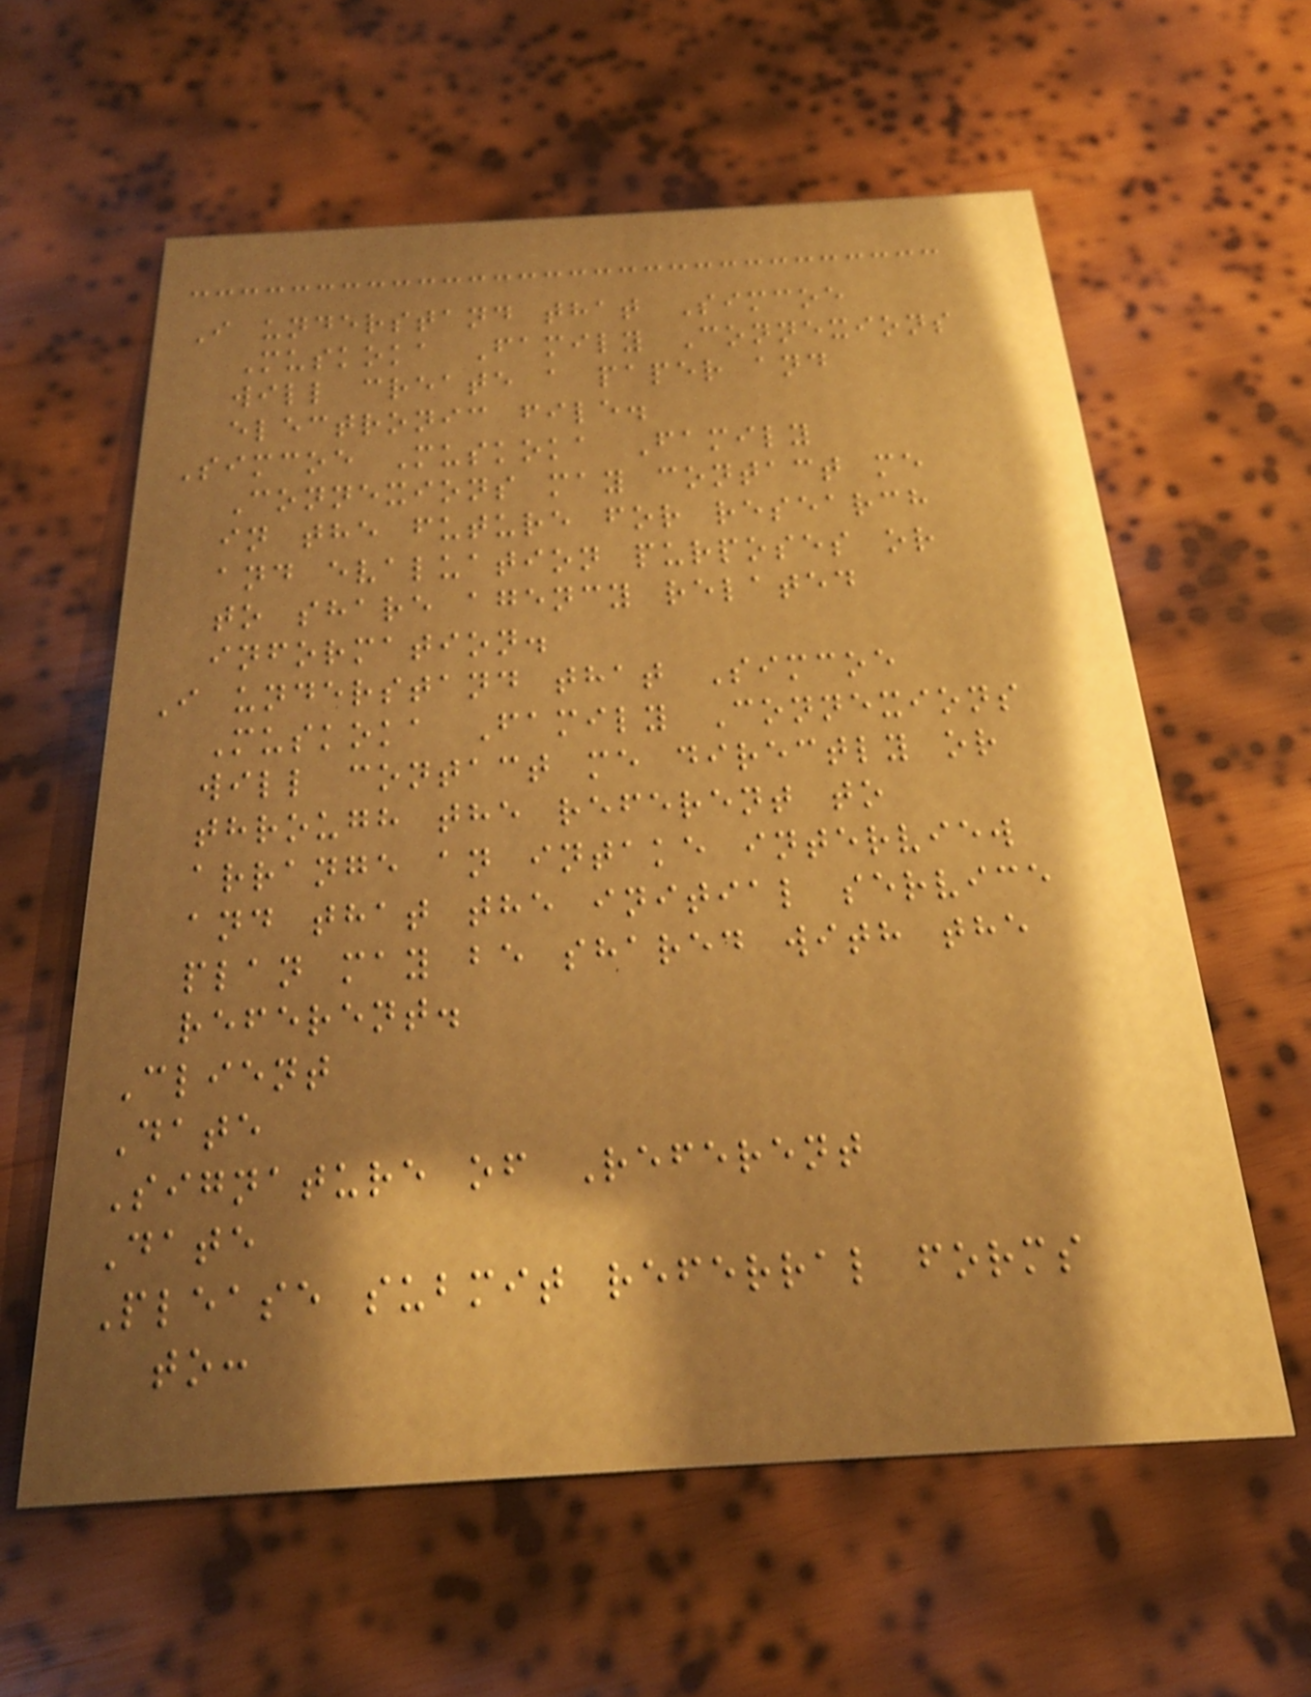I understand that Simcoe
Muskoka Family Connexions
will create a paper and
electronic file.
Simcoe Muskoka Family
Connexions may contact me
in the future for research
and evaluation purposes or
to share agency related
information.
I understand that Simcoe
Muskoka Family Connexions
will contact me directly or
through the referent to
arrange an intake interview
and that the initial service
plan may be shared with the
referent.
Client
Date
Signature of Referent
Date
Please submit referral forms
to:
